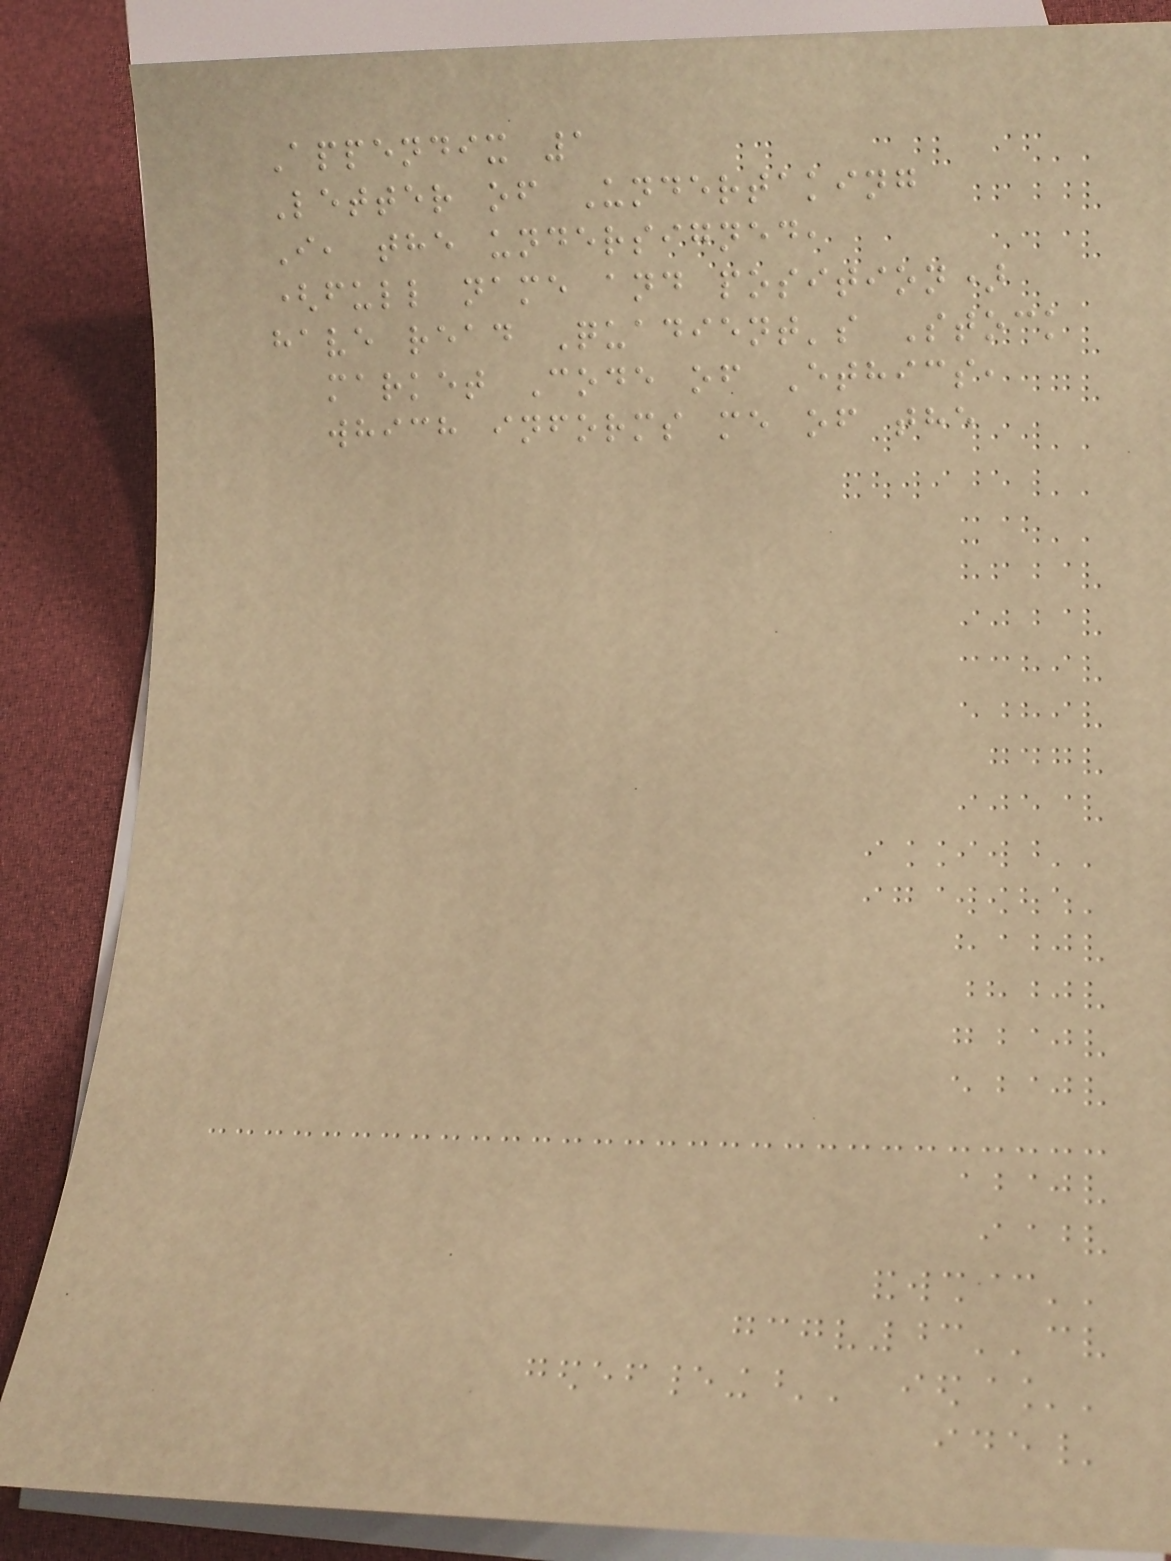Appendix 1
Letter of Undertaking
I, the undersigned,
(full name and position)
have read Quadient's Stock
market Code of Ethics,
which informs me of the
